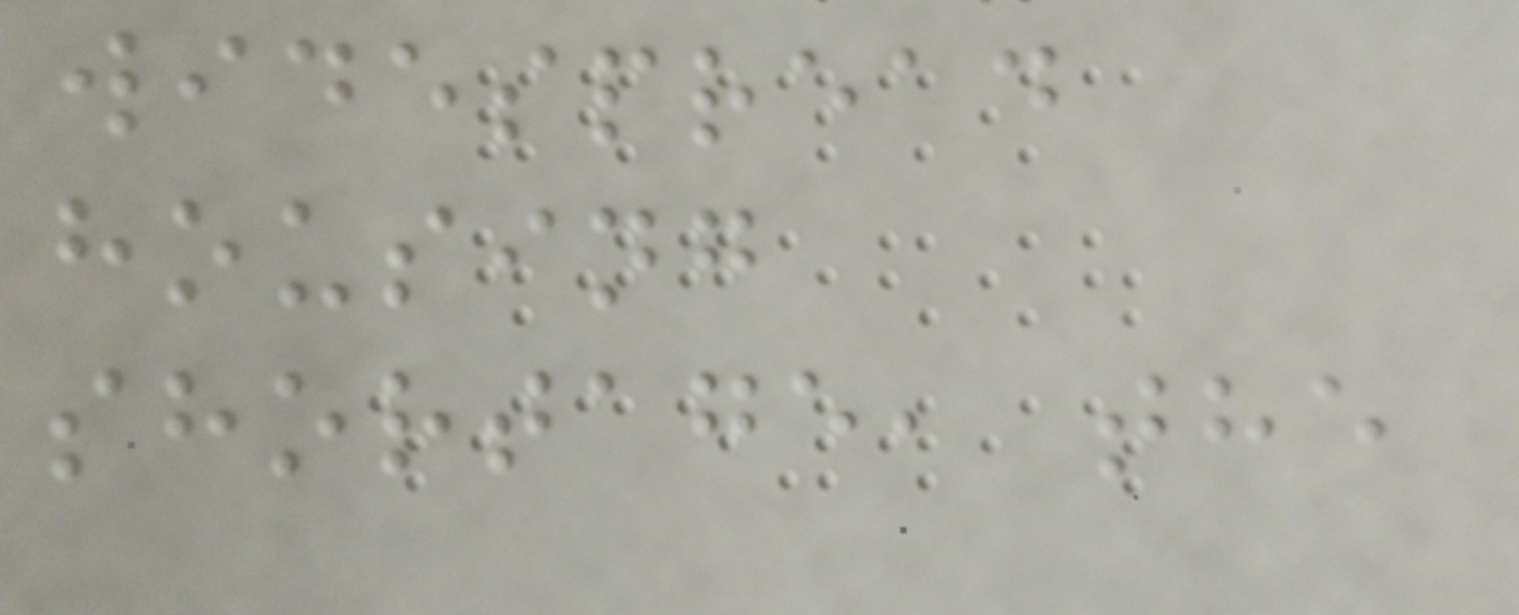widespread
housing
shortage, the
